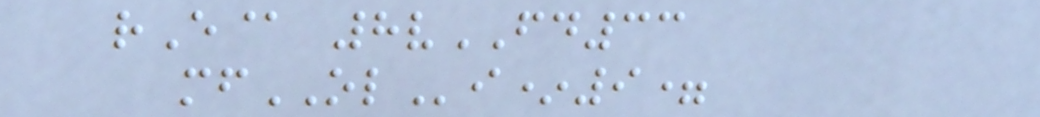rE@ 8vFD33
mfOLi*9=
